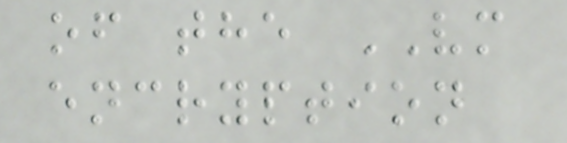of the VM
encryption
